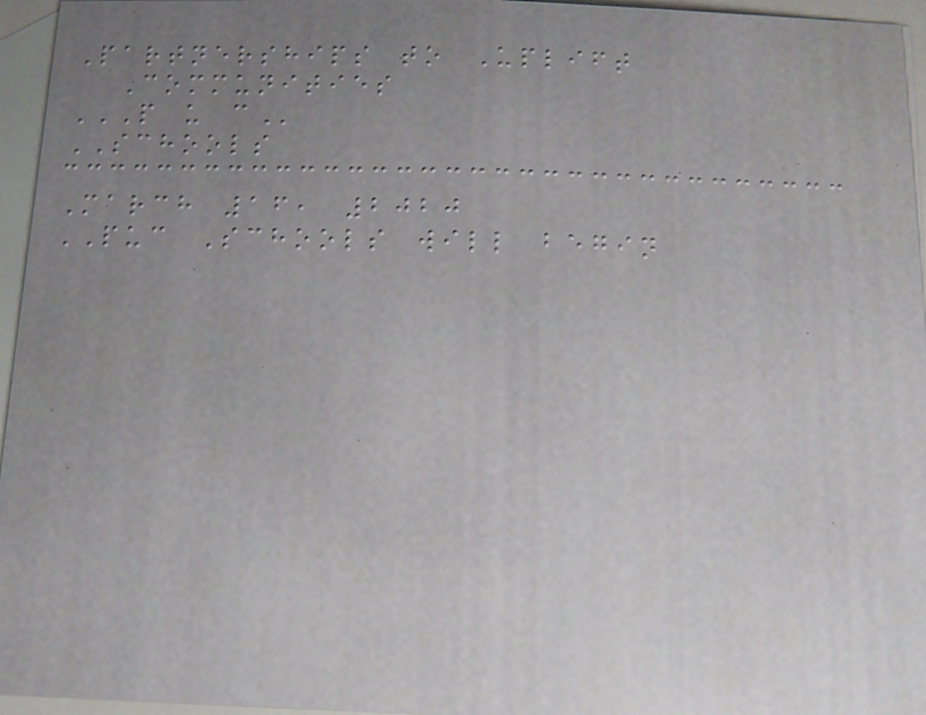Partnerships to Uplift
Communities
P U C
SCHOOLS
March 16, 2020
PUC Schools will begin
